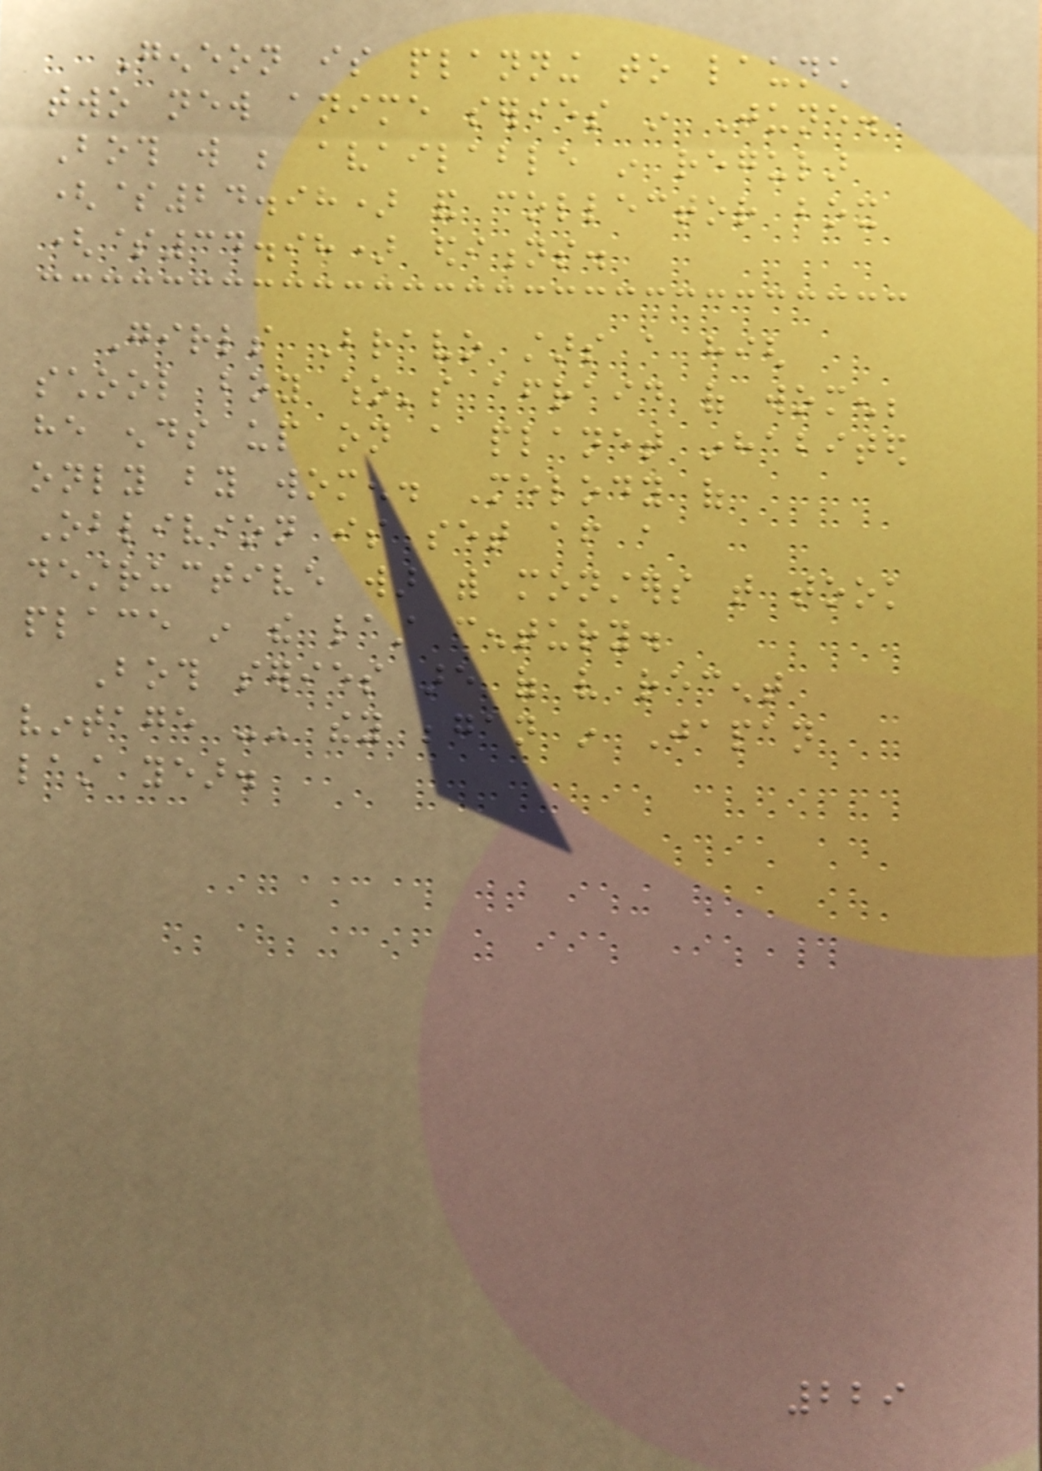Geneon is planning to launch
two new anime series in June.
Both will be available in regular
($24.98) and collector box
($34.98) editions.
Girls Bravo stars a high
school boy who's afraid of women;
he ends up on a planet inhabited
only by women. Melody of
Oblivion is set after a
destructive war with monsters that took
place in the last century.
Both series are of very recent
vintage -- they began in Japan
last year.
229
